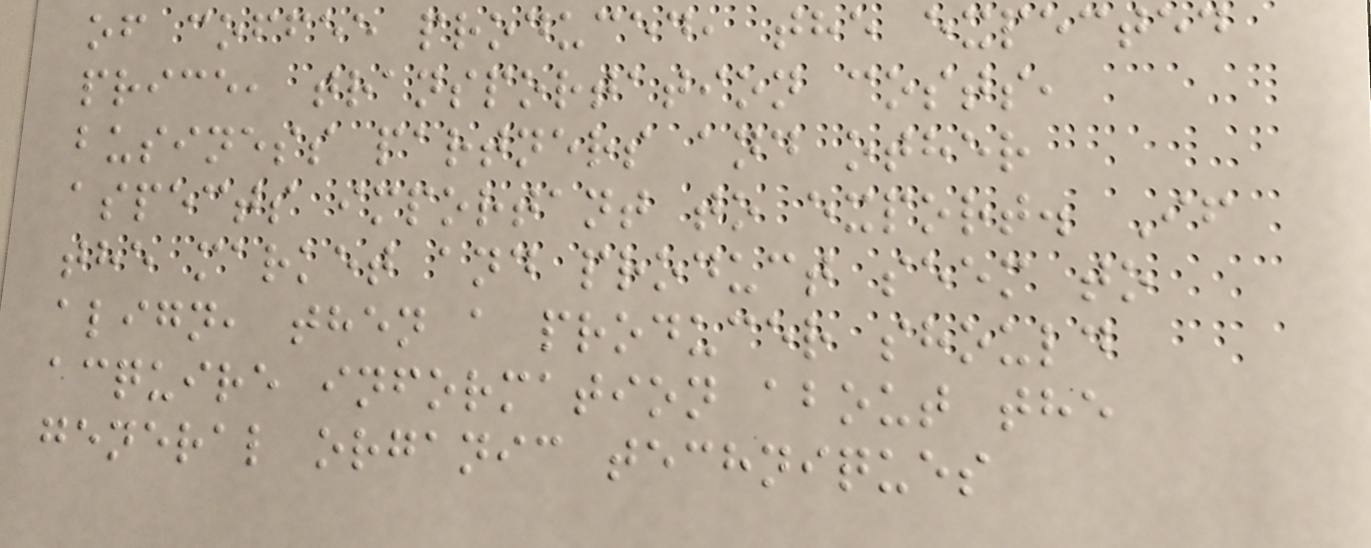of coffee produced, the expected
price, transportation costs,
business partners and other
aspects important to export. If
the market and product seem to
align, then a producer should
acquire information about the
general organic techniques
